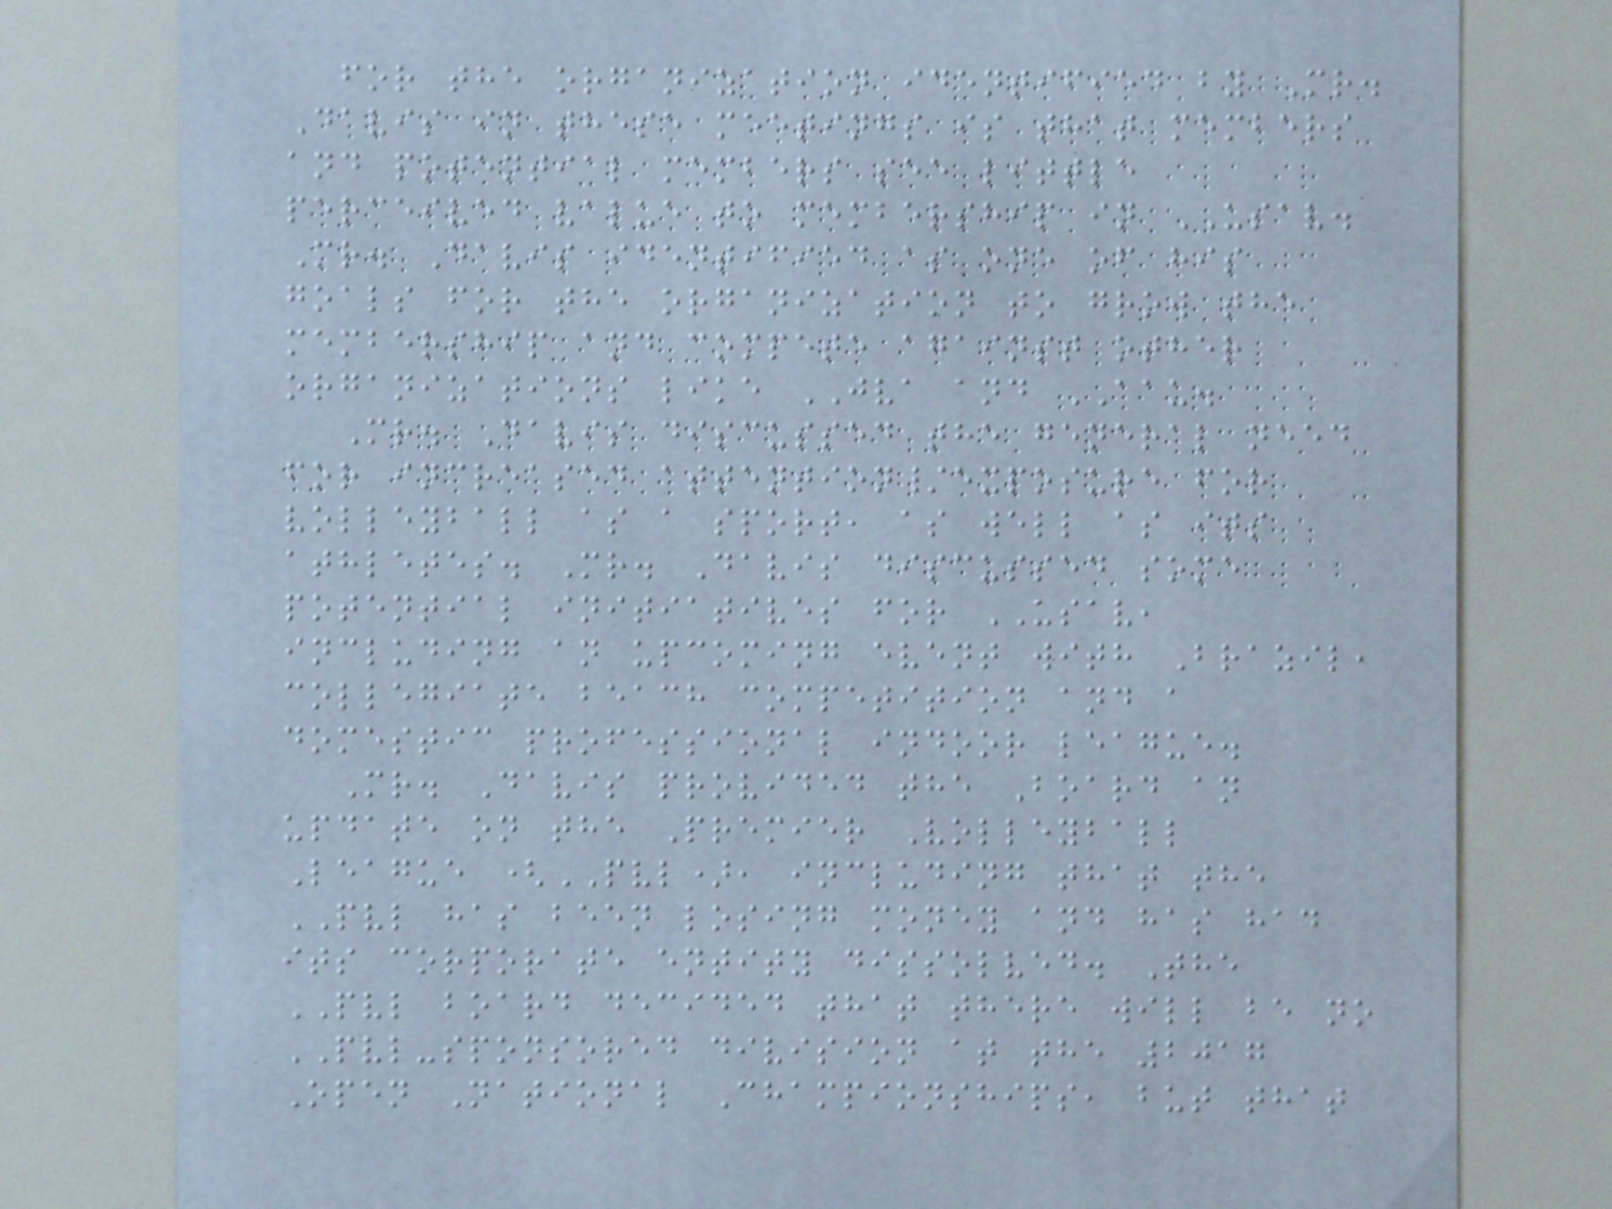for the organization identified by Mr.
Davis in these meetings is that members
and potential members see little
perceived value to membership in USAV.
Mr. Davis identified as one of his
goals for the organization to grow the
membership and compete against other
organizations like JVA and AAU.
Mr. Davis discussed the general need
for increased attention/exposure for
volleyball as a sport, as well as its
athletes. Mr. Davis discussed some
potential initiatives for USAV,
including an upcoming event with Brazil,
collegiate beach competition and a
domestic professional indoor league.
Mr. Davis provided the Board an
update on the Premier Volleyball
League (PVL), including that the
PVL has been losing money and has had
its corporate entity dissolved. The
PVL board decided that there will be no
PVL-sponsored division at the 2017
Open National Championships, but that
